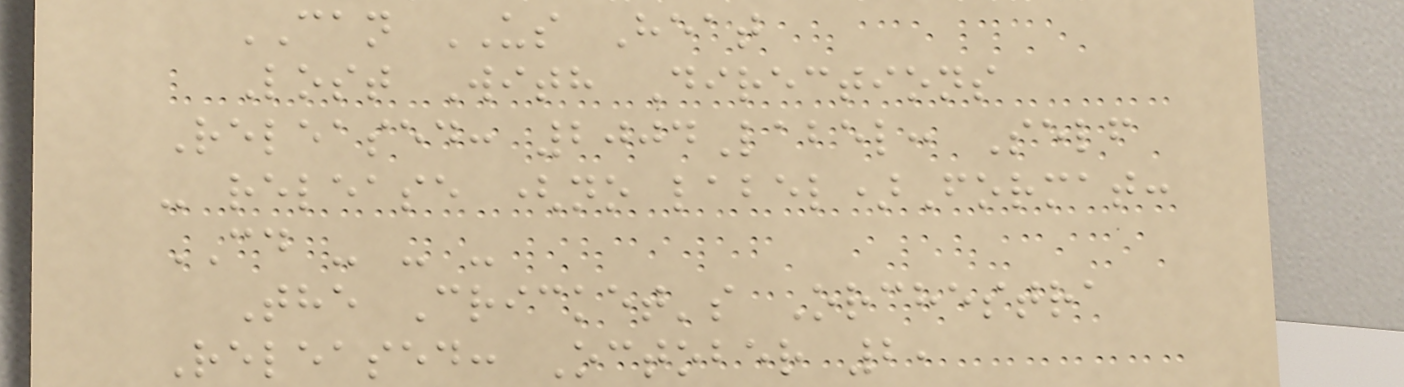CAN US Heat
Lost With Directions
Released: 2004Label: Self
- release (no label)Format:
CD - - -
The Cricket's Orchestra
Released: October 2,
